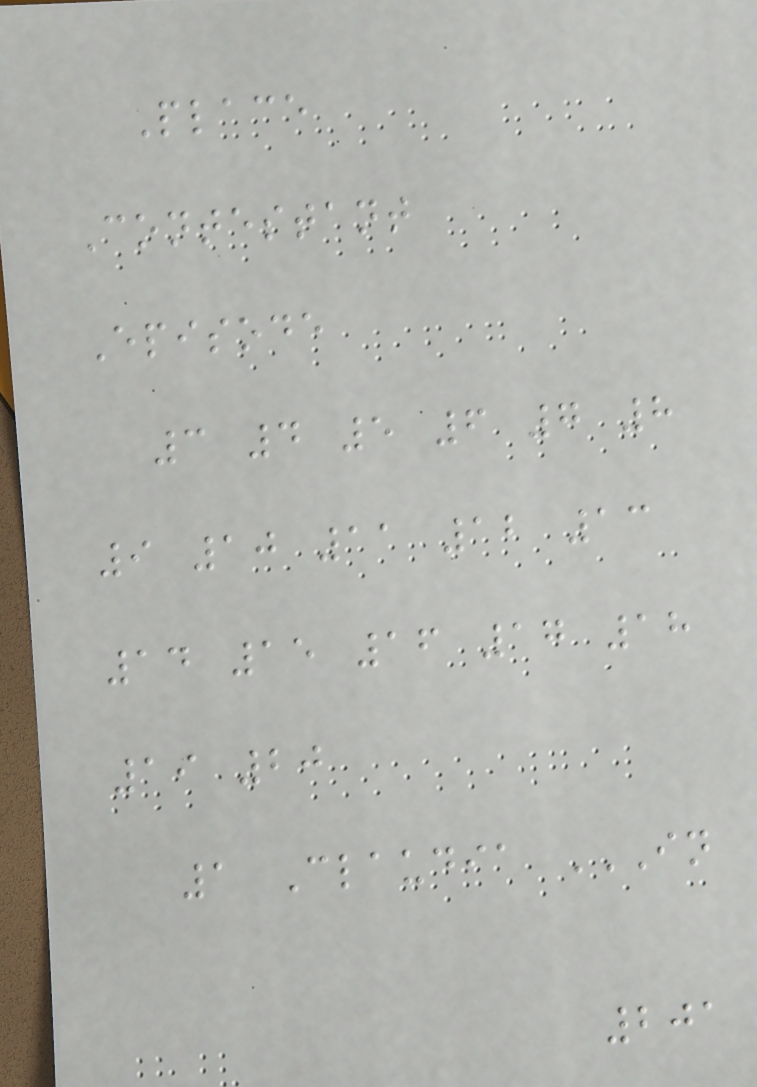Place
Contestant
Episode
3 4 5 6 7 8
9 10 11 12 13
14 15 16 17 18
19 20
1 Claudia IN
201
